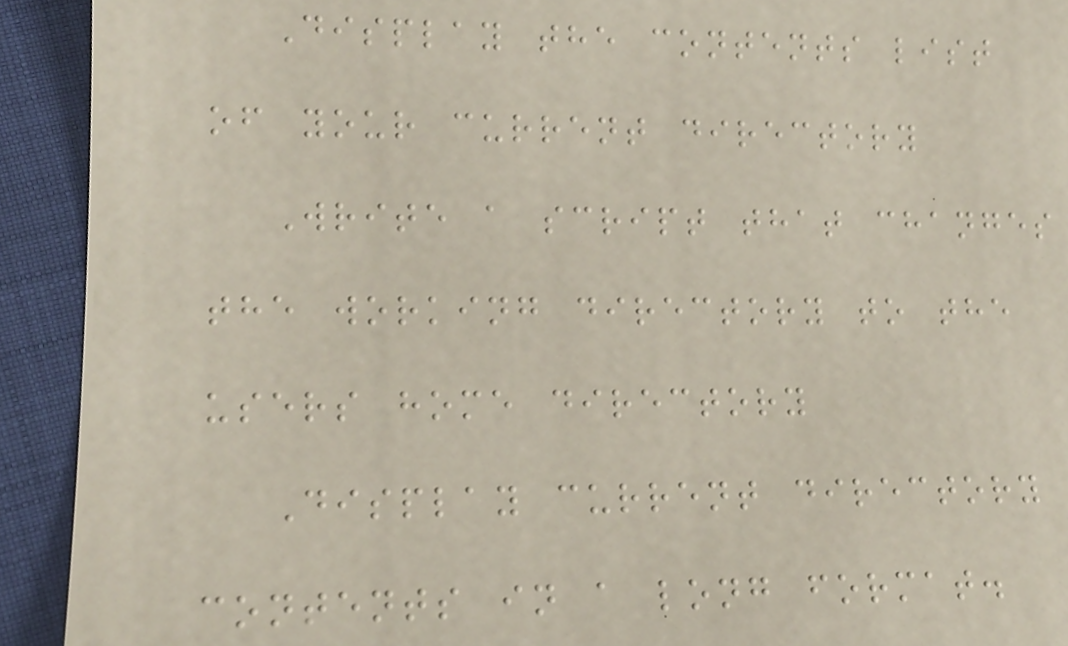Display the contents list
of your current directory
Write a script that changes
the working directory to the
users home directory
Display current directory
contents in a long format.
